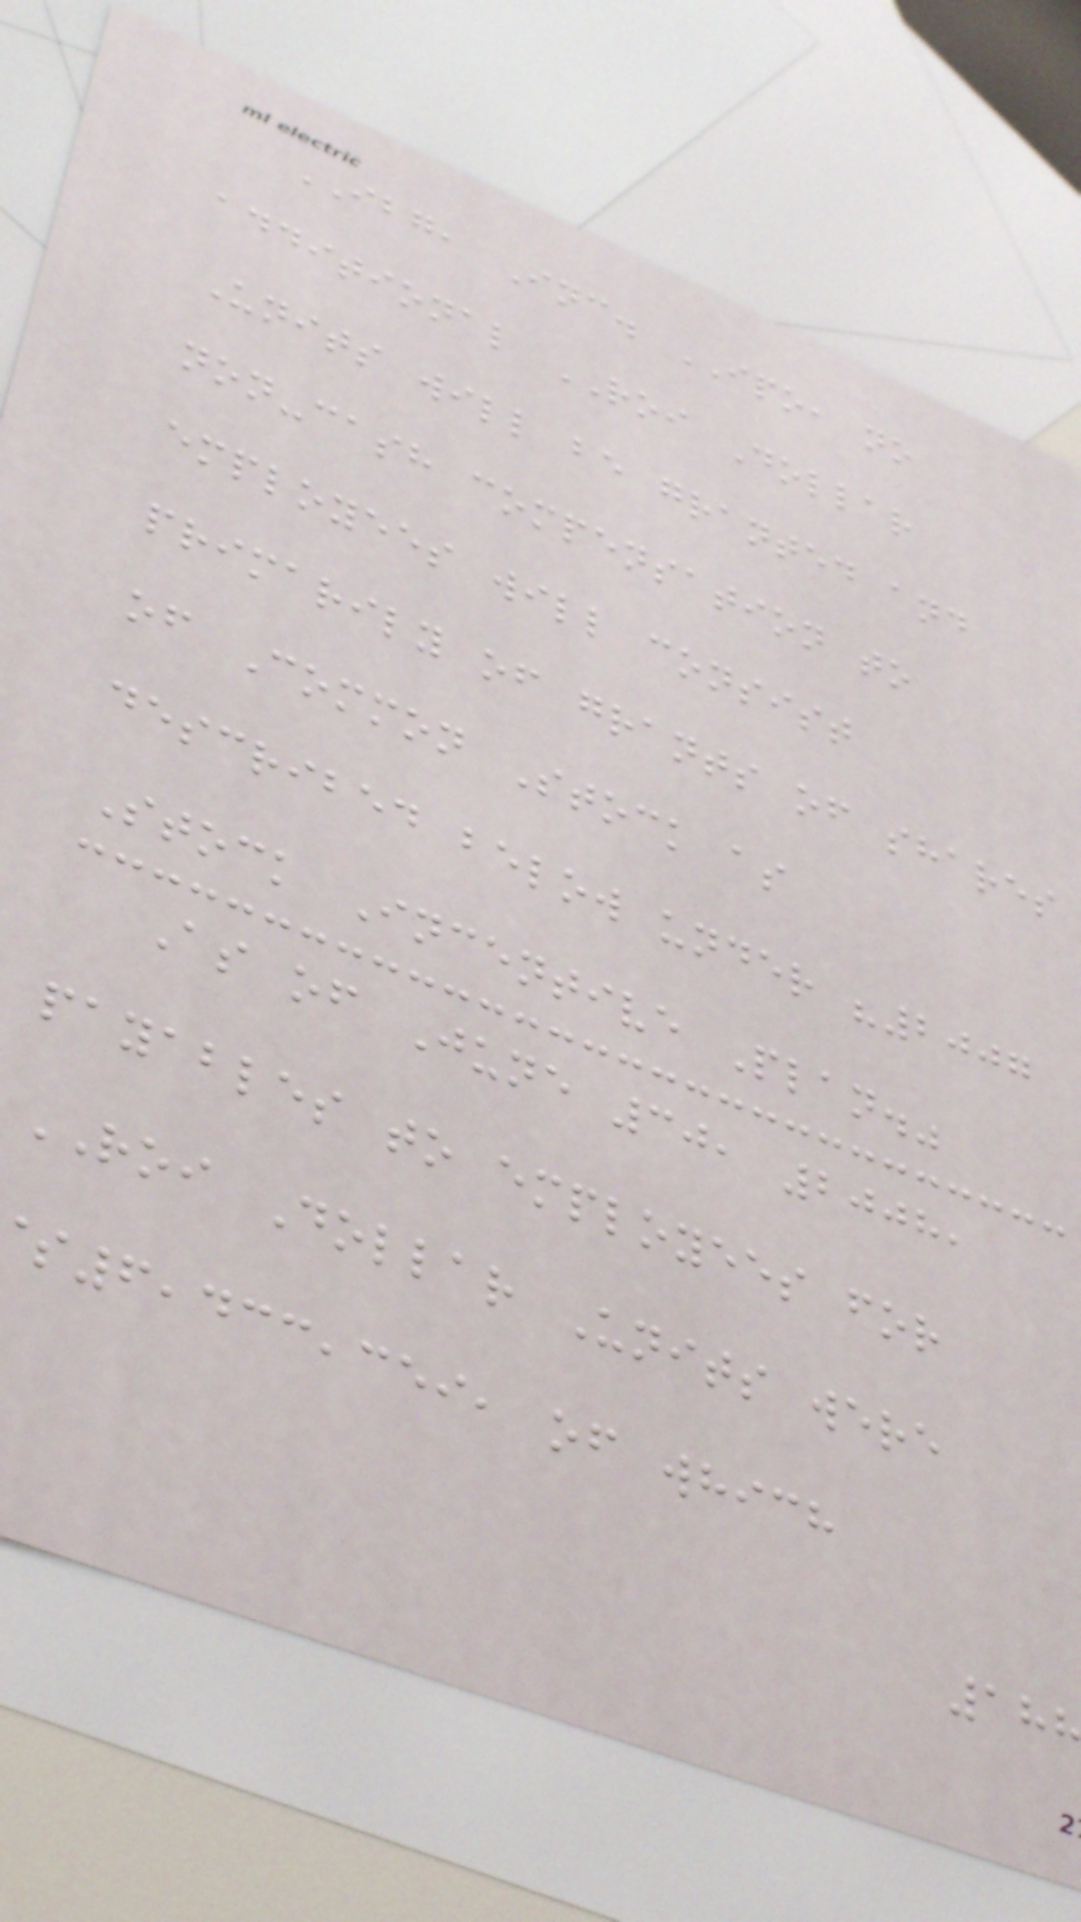IBG, Inc. IPO, no
additional ROI Dollar
Units will be granted and
non-cash compensation to
employees will consist
primarily of grants of shares
of Common Stock as
described below under "2007
Stock Incentive Plan."
As of June 30, 2008,
payables to employees for
ROI Dollar Units were
6,433,359, of which
